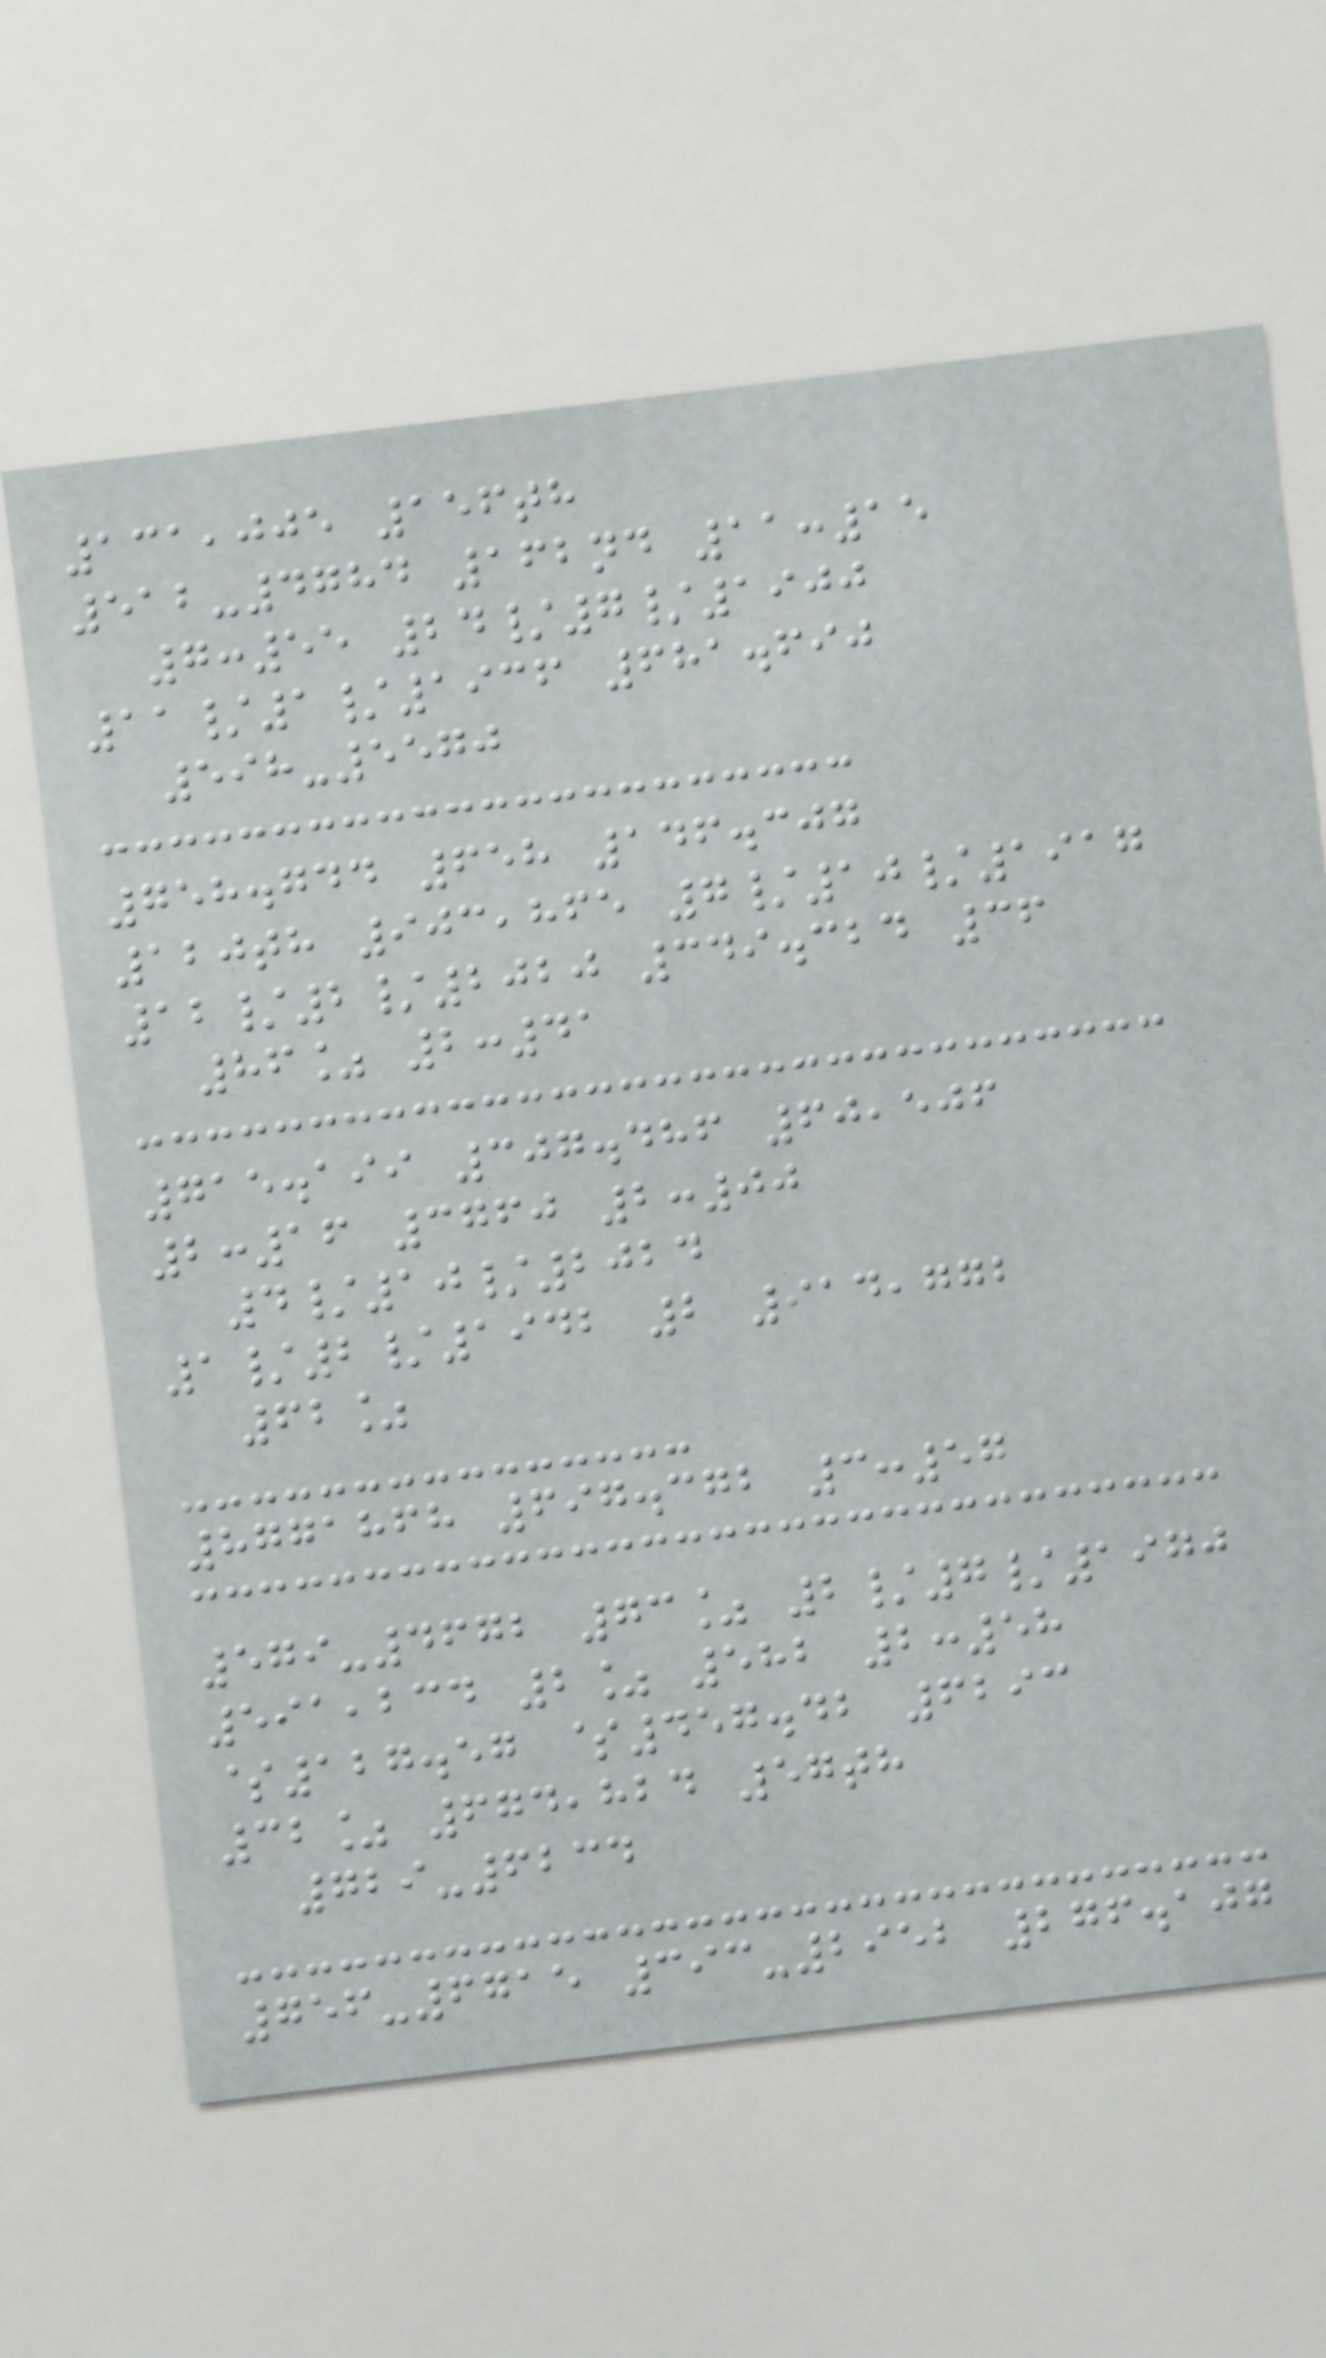131,005 156th
512-4784 162nd 11:15
7:55 24/7/1900
11/1/1936 681.690
598-5570
758.744 658 146.307
120th 903,865 7/10/1917
12/2/2020 349.324 36
86% 2:41
715.199 307.486 60,506
2:16 3760 2:00
4/10/2024
1/2/1942 2 914,772
62%
8771868 697.372 3:57
579-4672 73% 2/7/1970
591,234 2% 582 2:58
$127.57 $457.42 6293
32% 674,824 57th
729-6234
756-6715 393-2952 276.107
